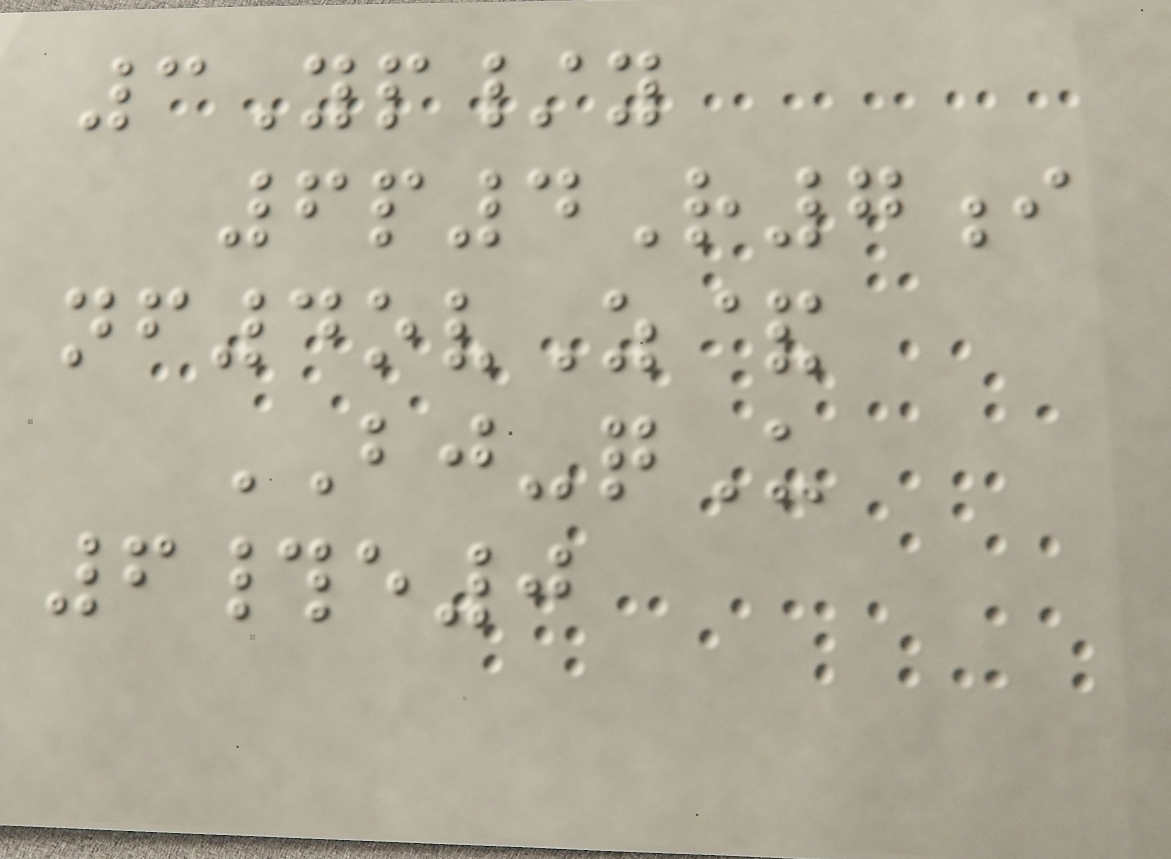3Yp/y
6p4R7i
nf4ovZ&
BJ-qU
6#e0
